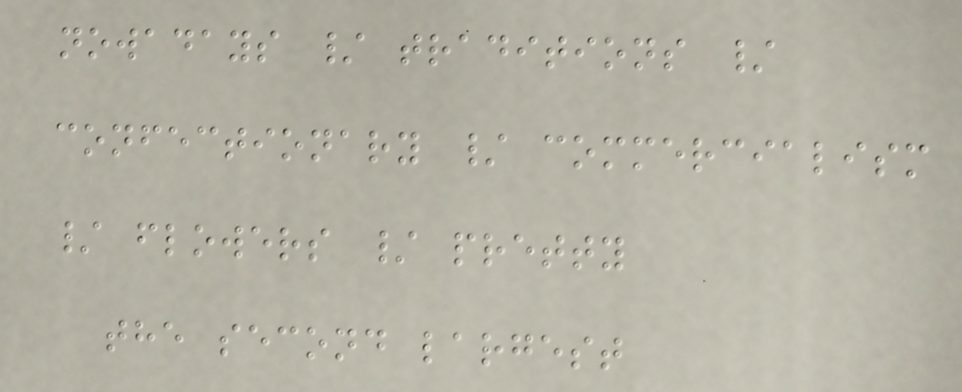nowadays / traditions /
confectionary / commercialism
/ flowers / pretty
the second largest
